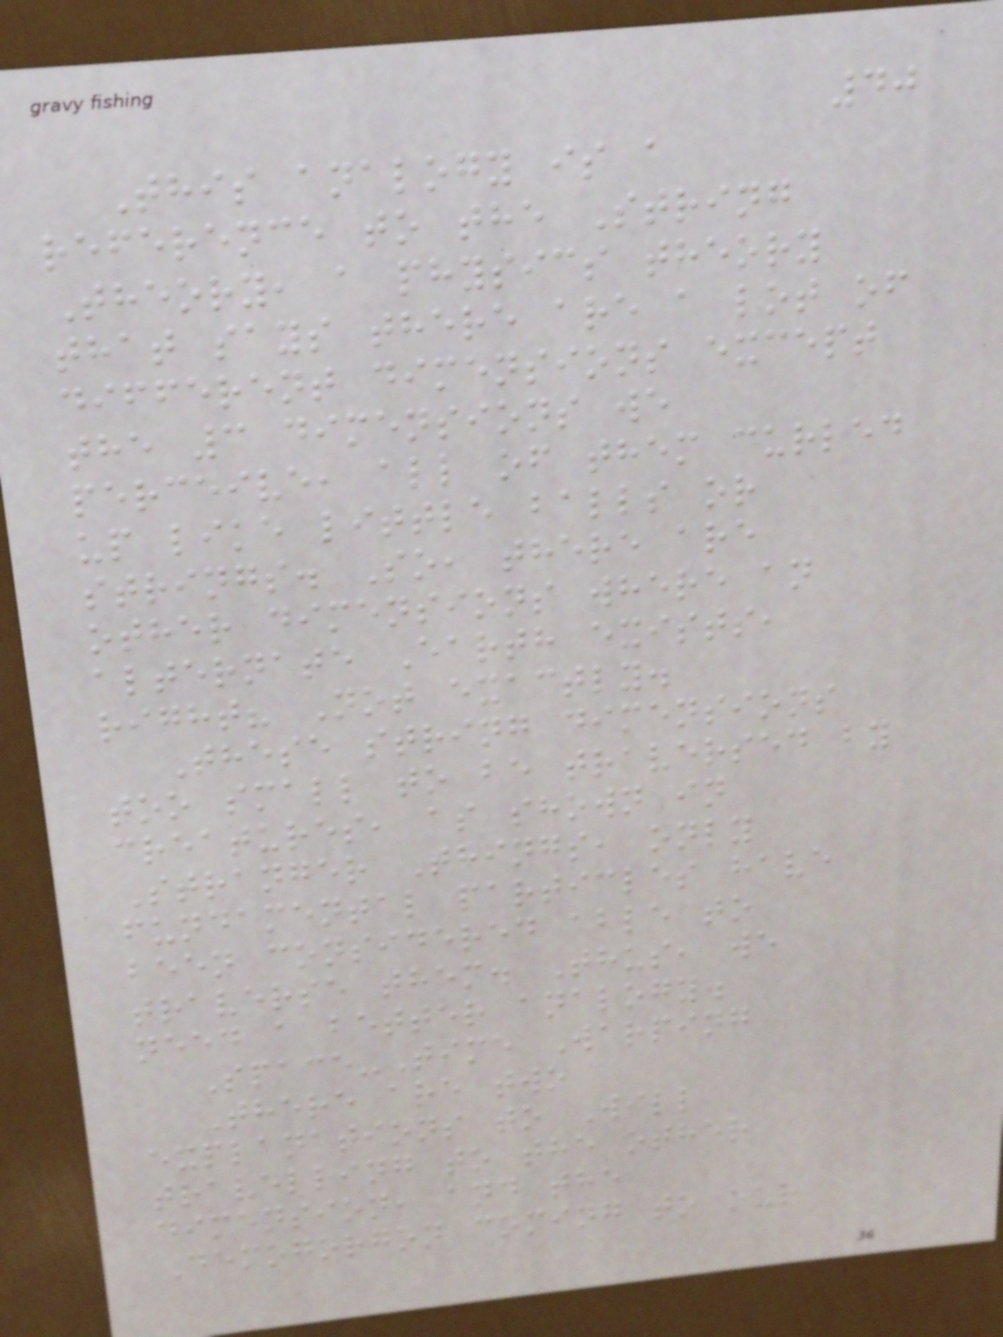40
This analogy is a
reference to the String
Theory, a physics theory
that says there are a lot of
different dimensions except
the 3 dimensions we
perceive, all of them curled
up like little balls or
strings. So, there are
other dimensions where an
alternate Earth exists,
right? Not exactly.
These string dimensions
too small to be traversed by
creatures, as shown in
Stranger Things, only
fundamental particles have
been considered able to
traverse them. Thus, we
need a better analogy.
Space-Time Warping
There are two
explanations to Will
travelling to the other
dimension, and the
Demogorgon coming to our
